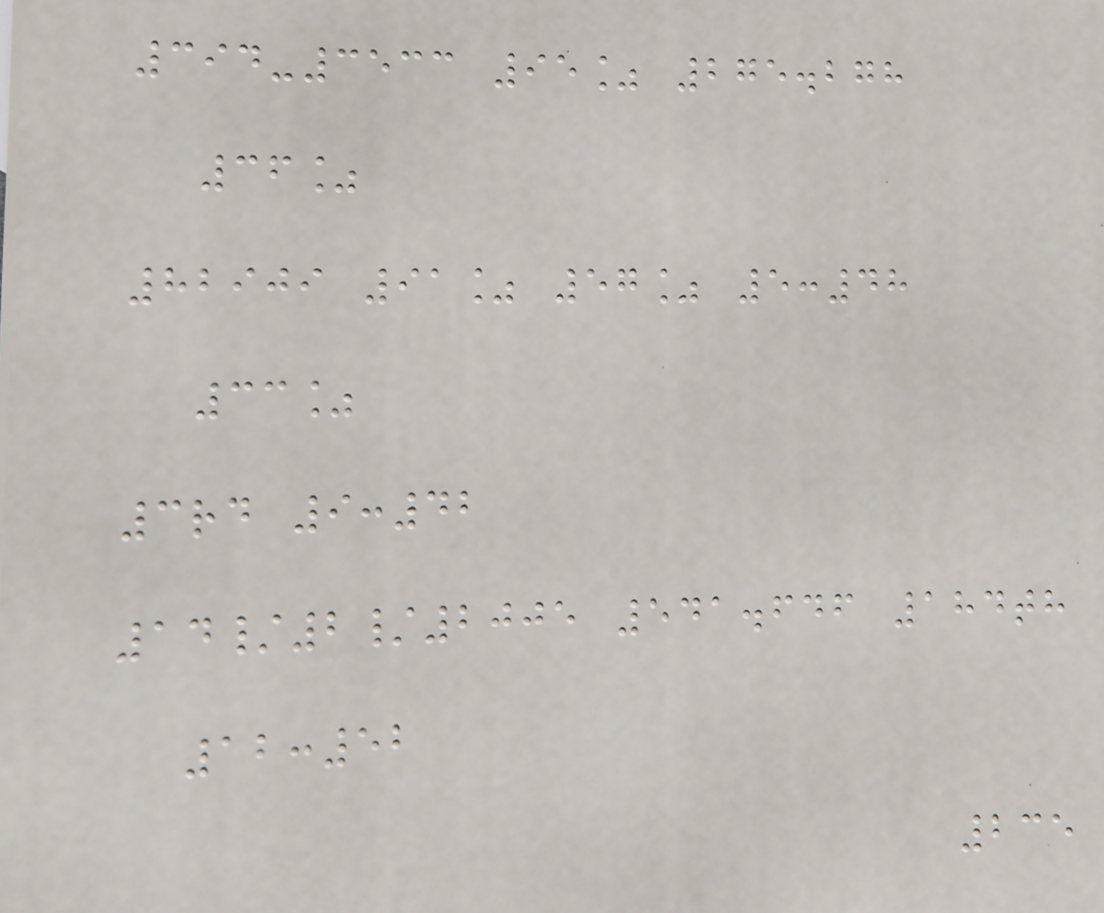394-3533 95% 275.278
36%
82909 91% 57% 5:48
33%
3rd 9:42
14/2/2005 541.646 184th
12:52
235
